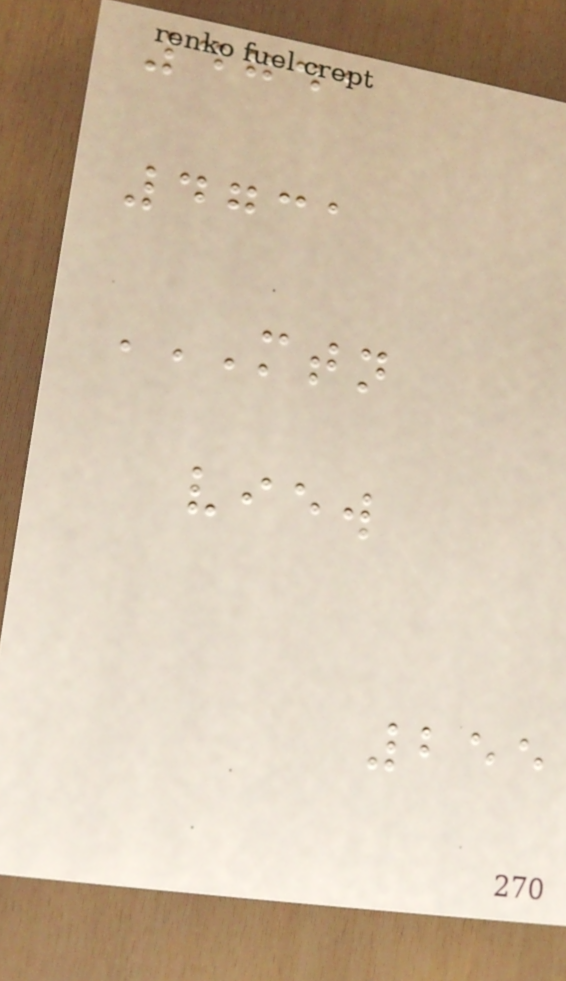4741
4731
MTN
VIEW
255
